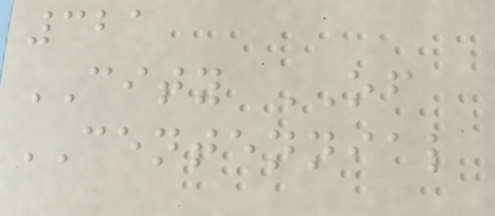321
CITY OF
CENTENNIAL
